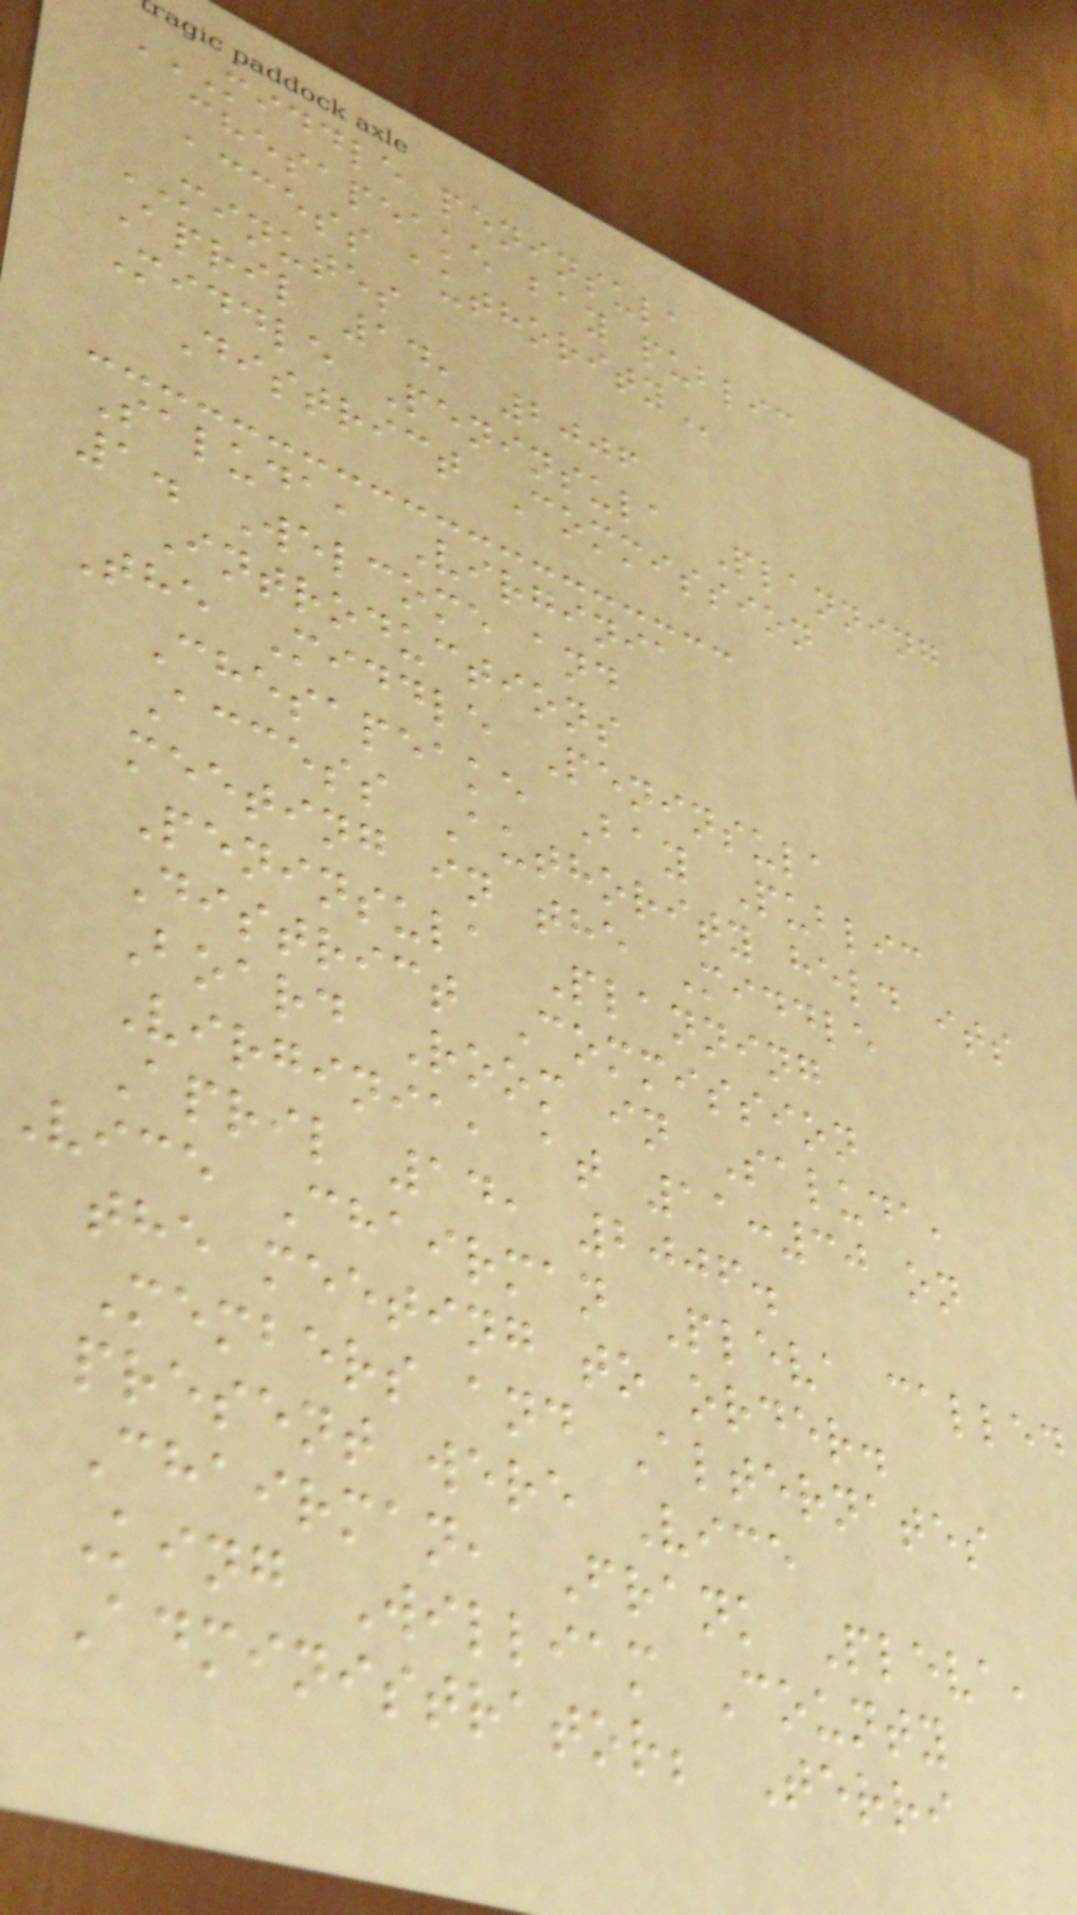MIDDLE PENINSULA
chesapeake bay public
access
MINUTES
April 14, 2006
Middle Peninsula Planning
District Commission
Saluda, Virginia
1. Welcome and
Introductions
The Middle Peninsula
Chesapeake Bay Public
Access Authority held its
meeting in the Middle
Peninsula Planning
District Commission
Board Room in Saluda,
Virginia, at 11:30 on
April 14, 2006.
Vice Chairman Pleva called
the meeting to order.
Members and Alternates
present were Vice
Chairman, Frank Pleva,
King William County
Administrator; Terri
